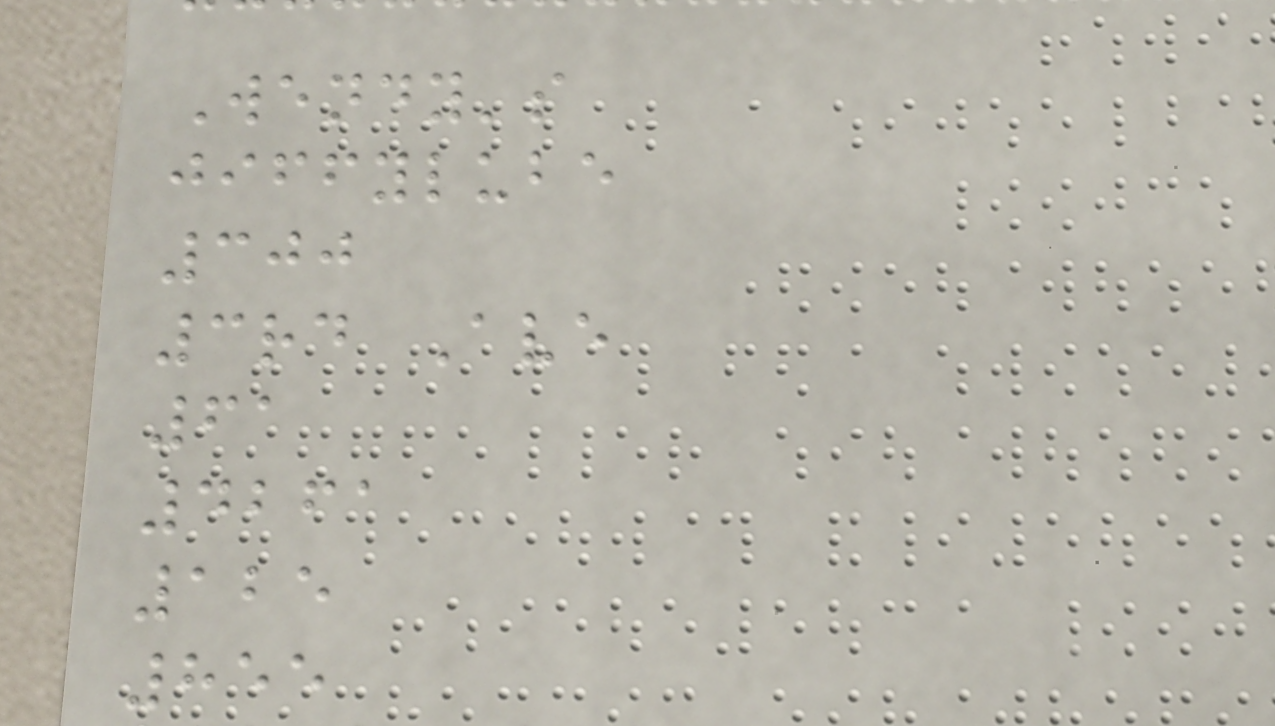Wendy's
jiffylube
300
3rd Ave
61
4261
125
855
